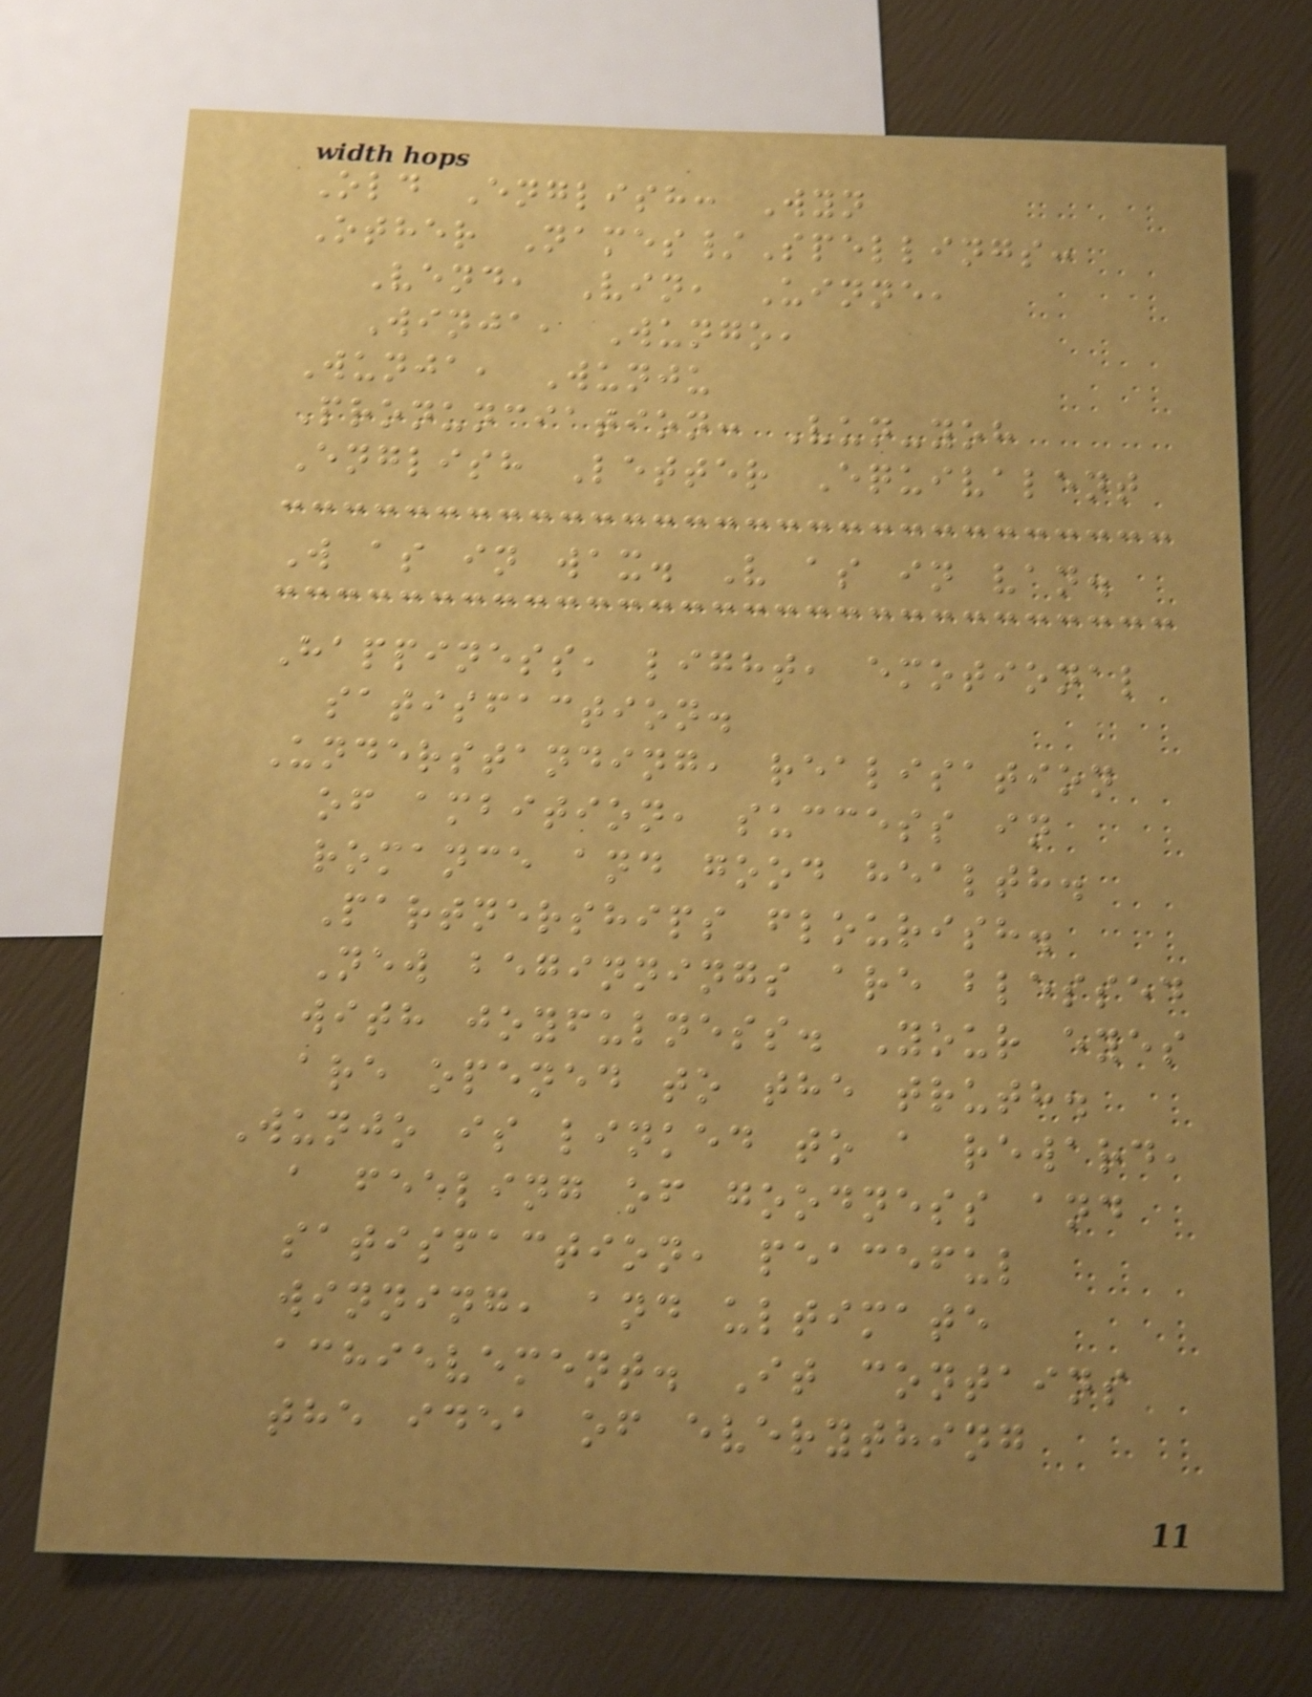Old English: Wyn
Other Names/Spellings:
Vend, Vin, Uinne,
Winja, Wungo,
Wunja, Wunju
Pronunciation: Vun-yoh
English Letter Equivalent
W as in wax. V as in van.
Happiness, light, emotional
satisfaction.
Understanding, realisation
of ambition, success in
romance and good health.
Partnerships flourish.
New beginnings are blessed
with joyfulness. Your eyes
are opened to the truth.
Wunjo is linked to a reward,
a feeling of goodness and
satisfaction, peaceful
winning, and ultimate
achievement. It contains
the idea of everything
